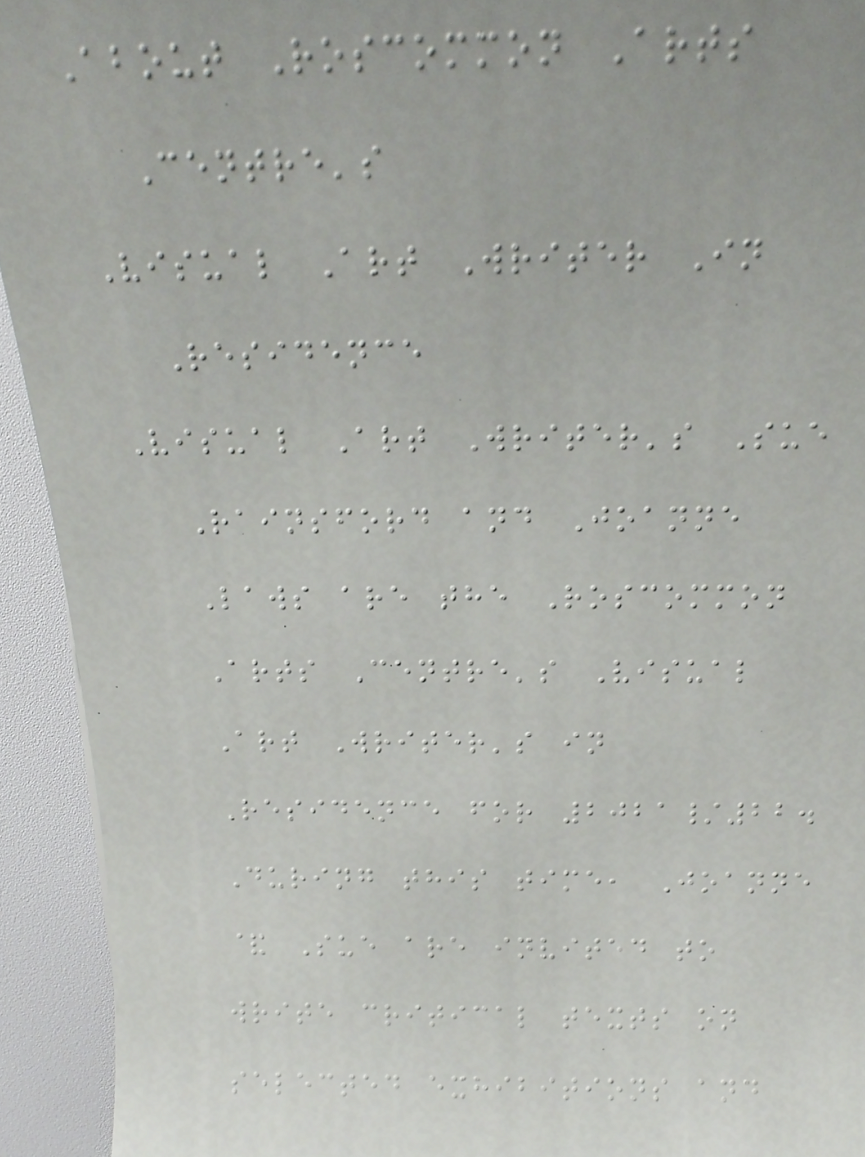About Roscommon Arts
Centre's
Visual Art Writer In
Residence
Visual Art Writer's Sue
Rainsford and Joanne
Laws are the Roscommon
Arts Centre's Visual
Art Writer's in
Residence for 2021/22.
During this time, Joanne
& Sue are invited to
write critical texts on
selected exhibitions and
